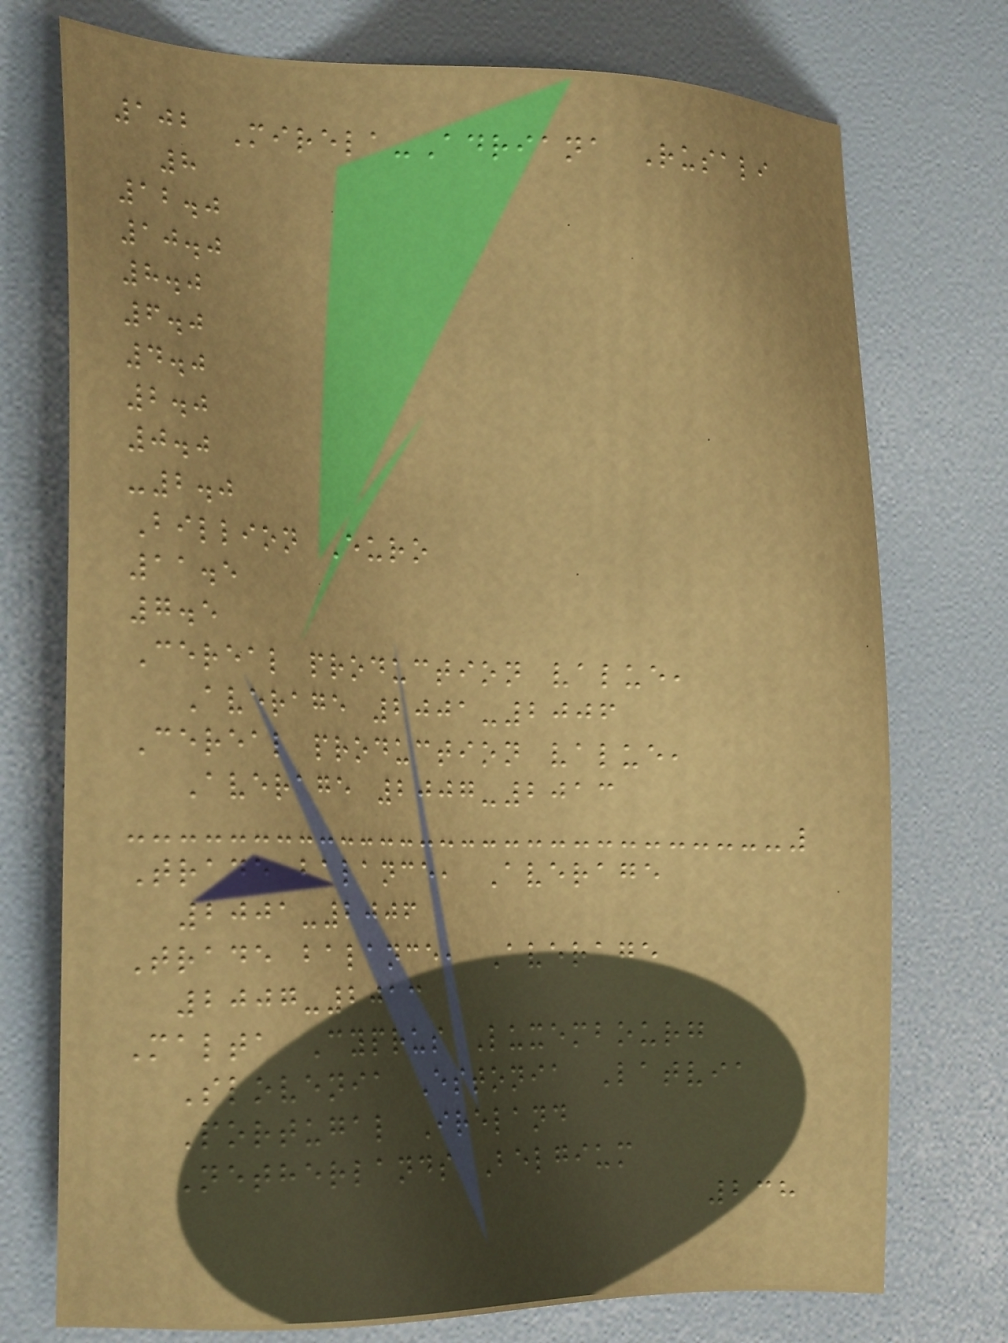102 Mirela-Adriana Rusali
8
12.0
10.0
8.0
6.0
4.0
2.0
0.0
-2.0
Billion Euro
11.5
7.5
Cereal production value,
Average 2001-2006
Cereal production value,
Average 2007-2013
Trade balance, Average
2001-2006
Trade balance, Average
2007-2013
Malta Cyprus Luxembourg
Slovenia Estonia Latvia
Portugal Ireland
Netherlands Belgium
238
